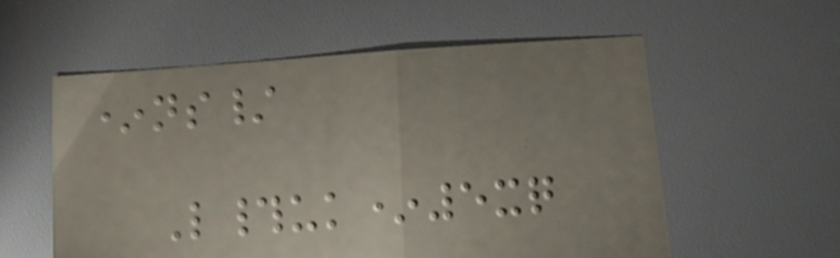*ns/
L#uk*5xq
